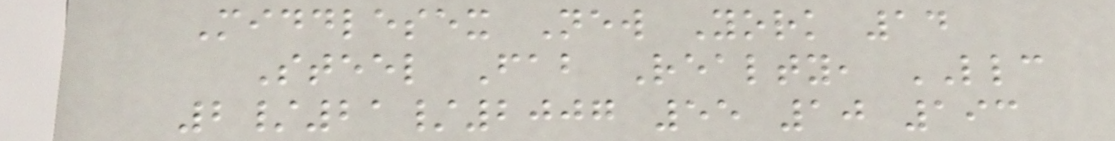Middlesex New York 14
Steel Fab Realty, LLC
2/21/2007 55 10 193
